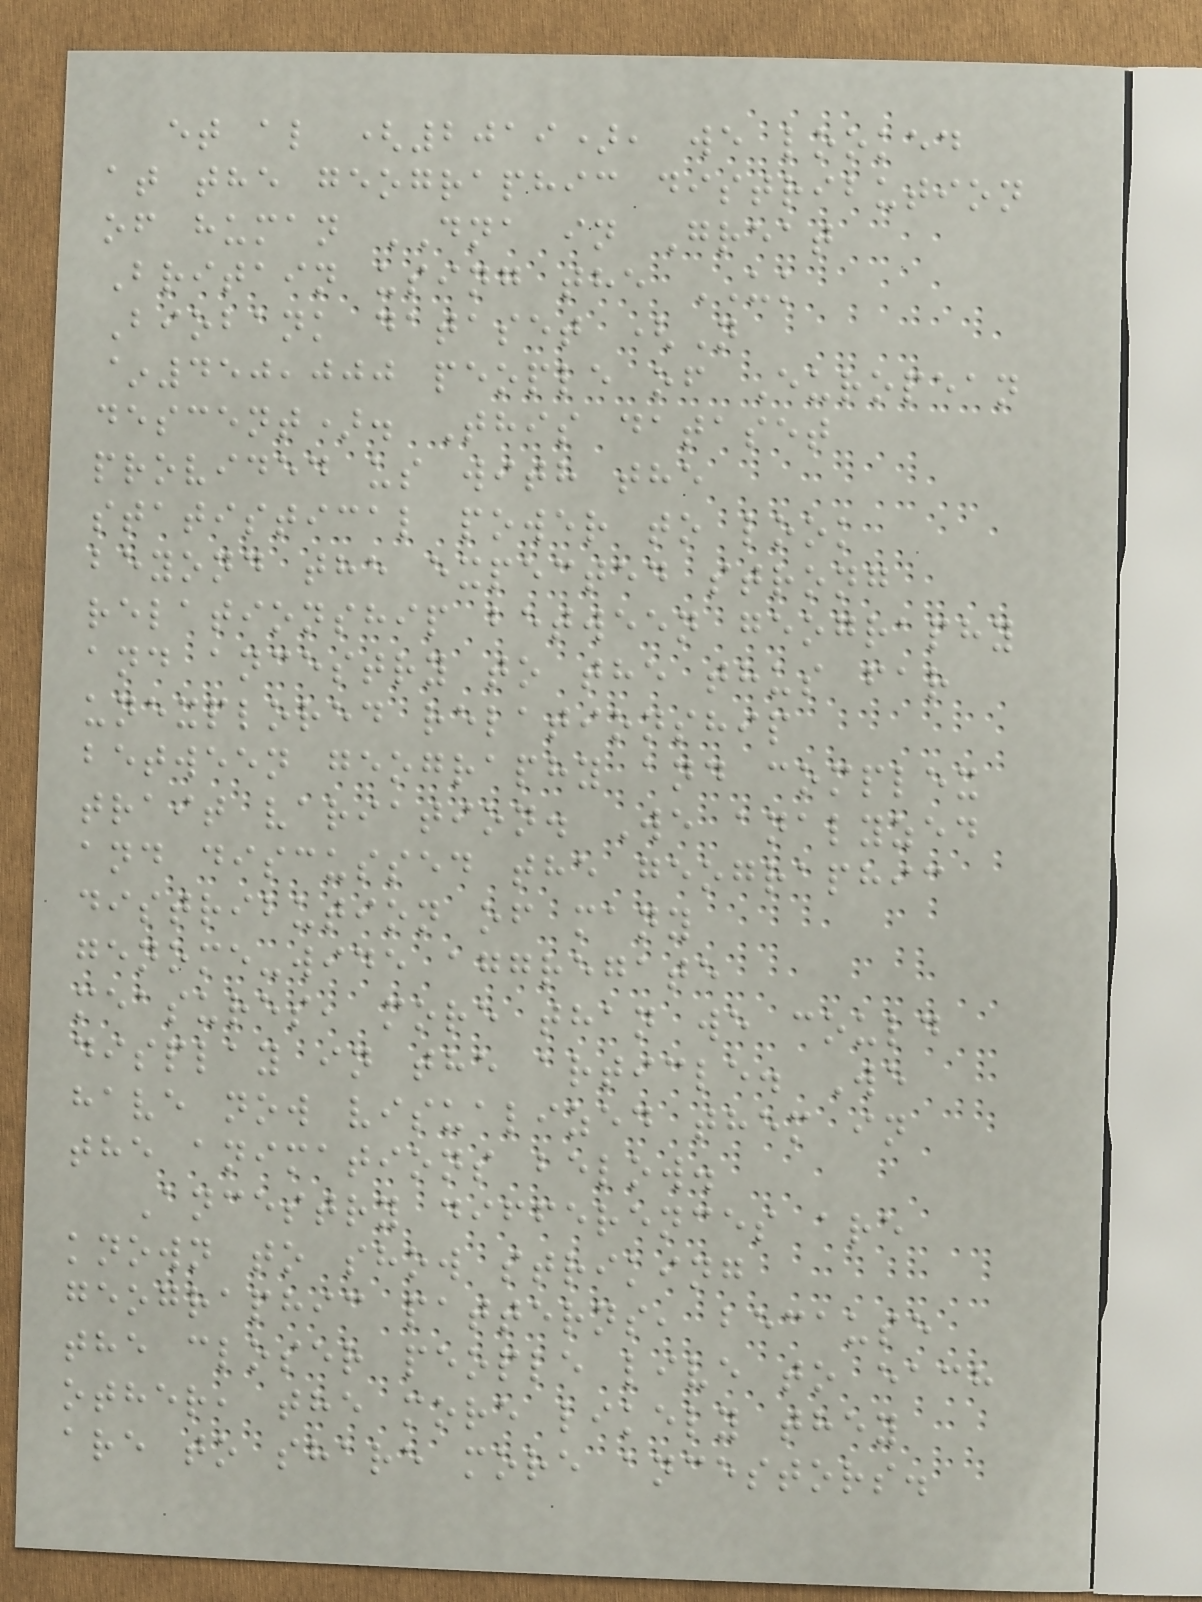et al (2019), we looked
at the geographic distribution
of human DNA in Great
Britain using the UK
Biobank dataset (N
~450,000 people of European
descent). This dataset
provided us with the
statistical power to look
beyond the expected strong
relationship between geography
and ancestry to the thus far
unexplored relationship
between geography and complex
trait variation. We analyzed
and discussed the geographic
distribution of many
genome-wide aggregate
measures, more than we could
display in the article. We
have now visualized them in
the animations below.
Ancestry differences are
known to show striking
geographic patterns, because
the closer people live to each
other, the more likely they
are to share more ancestors.
